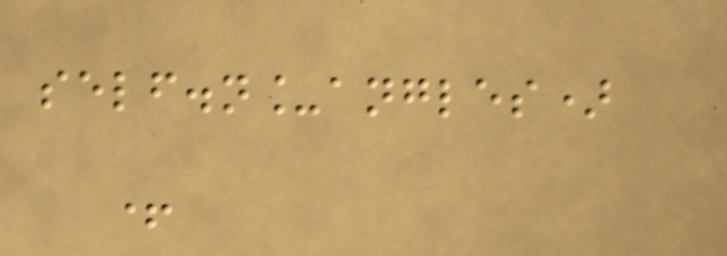self.n_angles)
+
